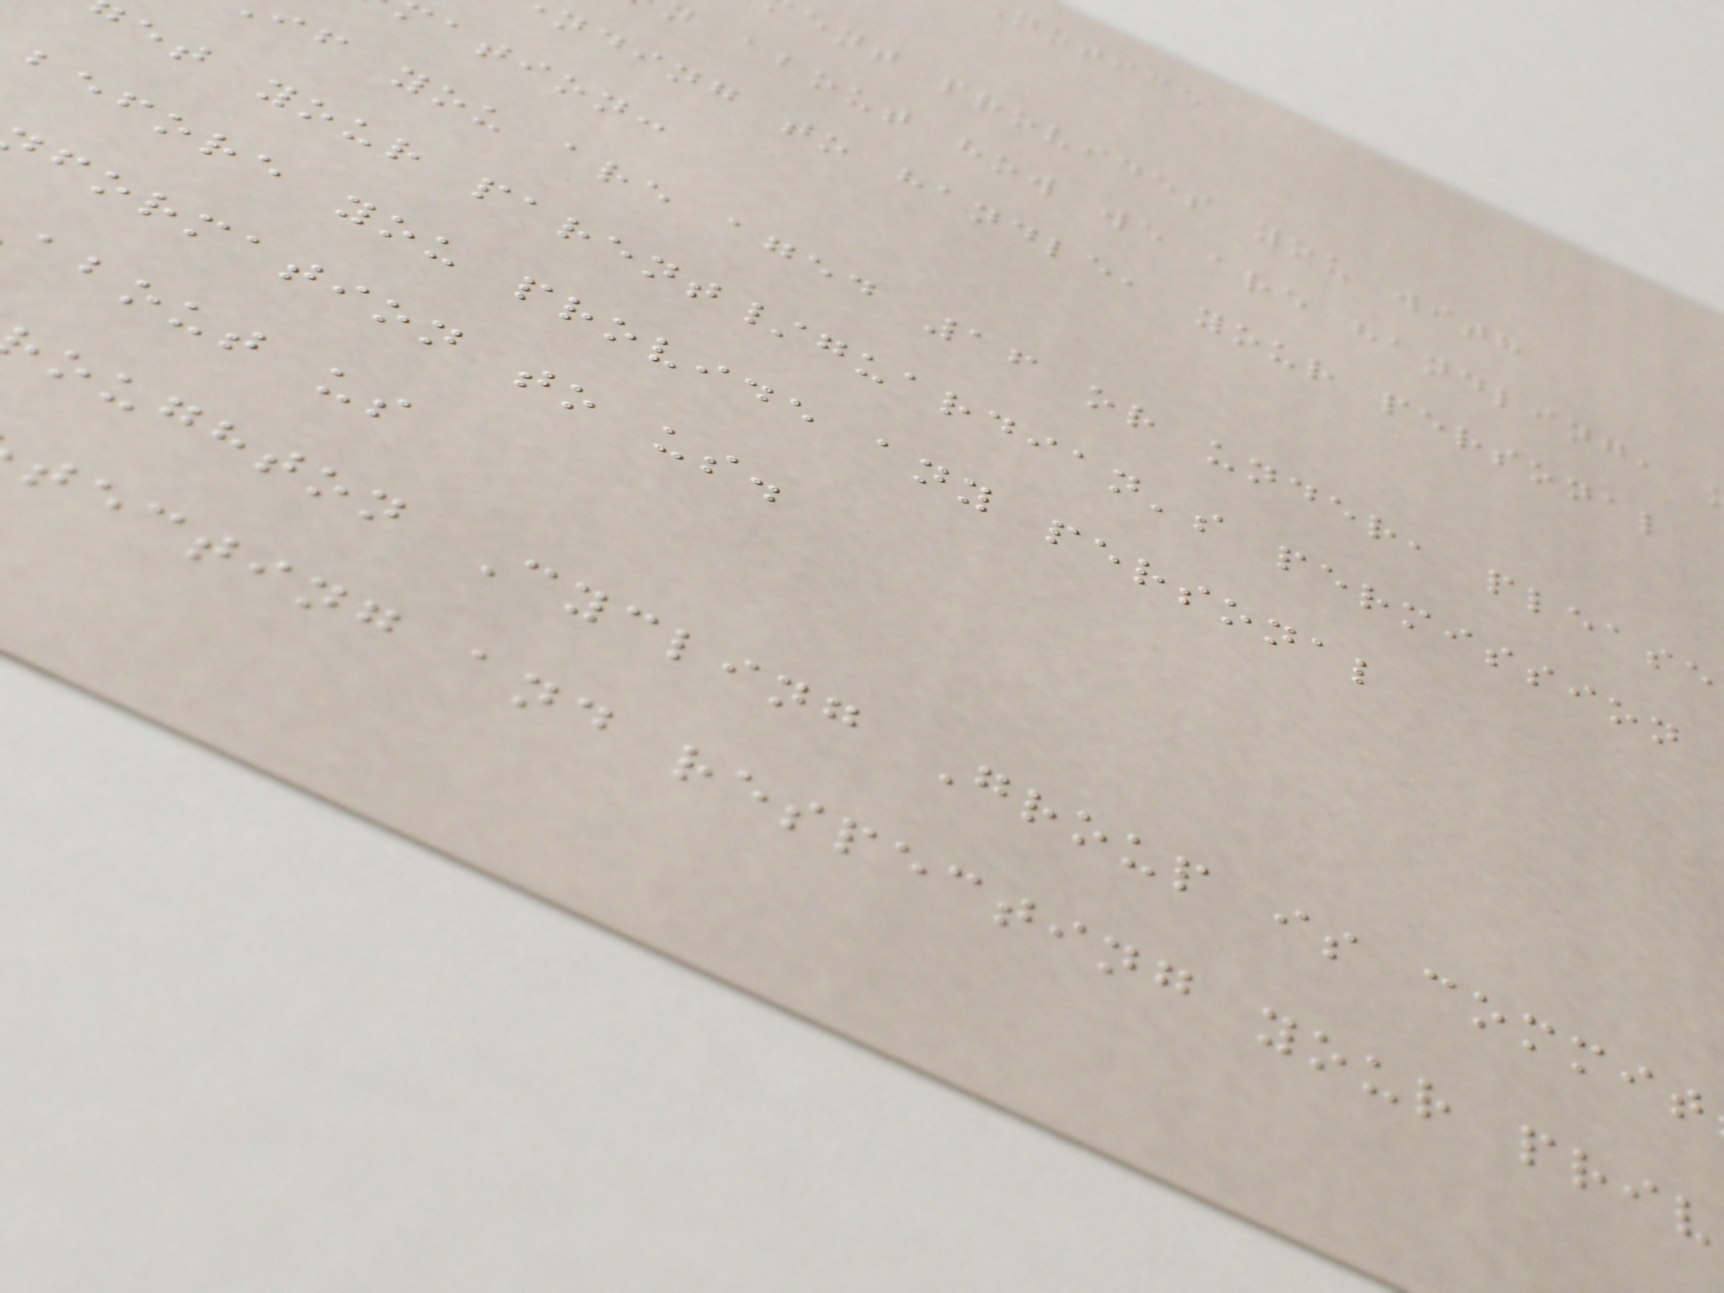notice
ent provides you with
about how we are handling,
nding to handle, your personal
ation:
if you are aged 16 or under, please
et your parent/guardian's permission
before you provide any personal
formation to us.
about us
oughton Cycling Group is commit
tecting and respecting your priv
